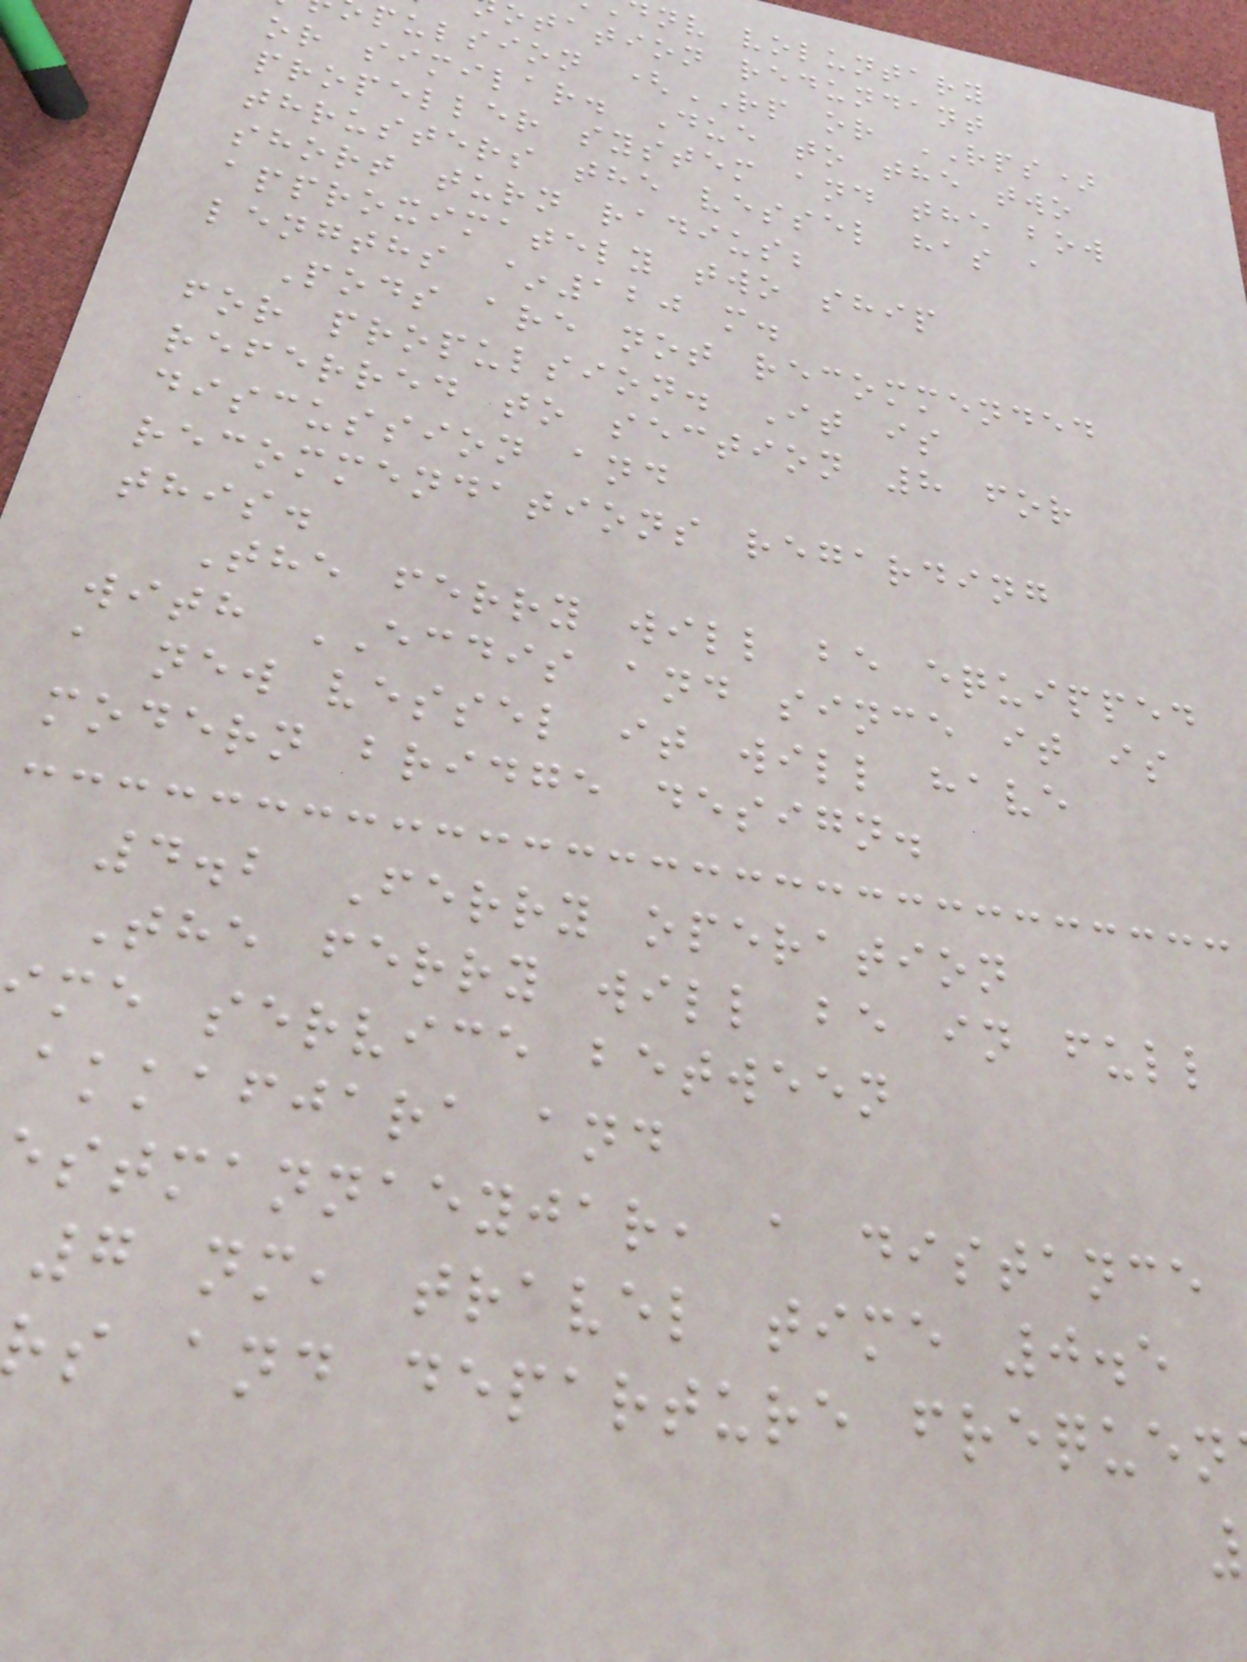nv voluntary
otation redundant
pulsion (RP or RPS)
or similar. Due to the two
propeller system and the bow
thrusters the vessel has a
short turn radius;
approximately two ship
lengths ~120 m.
Pods are not recommended
for propulsion. It is
referred to section 8 for
discussion and
recommendations regarding
this.
The ferry will be equipped
with ECDIS and since it is
a new vessel it will have
modern bridge design.
4.2 Ferry operation
The ferry will be in full
me service between
akkafjara and
stmannaeyjar, a distance
7 nm, travel time 0.5
s and departure frequen
